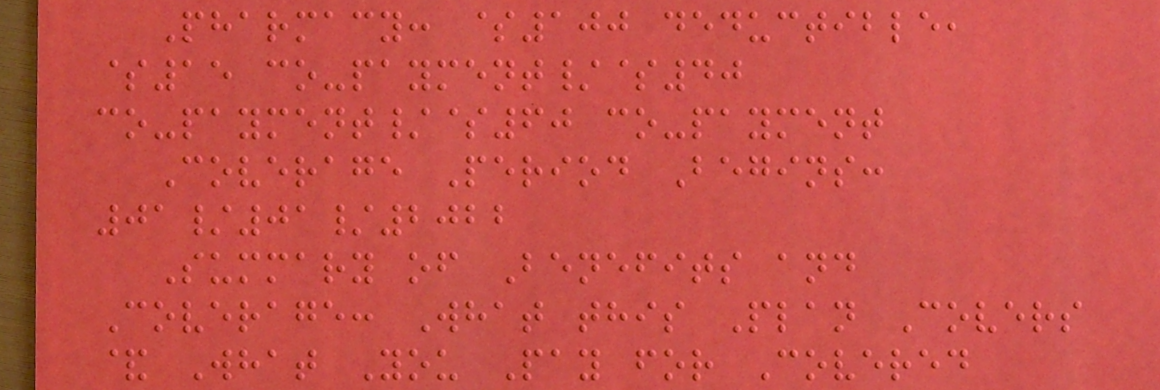Pharmacy: $100 deductible,
$15 co-payment/$40
co-payment/$60 co-payment
Coverage Period Begins:
01/01/2022
Summary of Benefits and
Coverage: What this Plan Covers
& What You Pay for Covered
